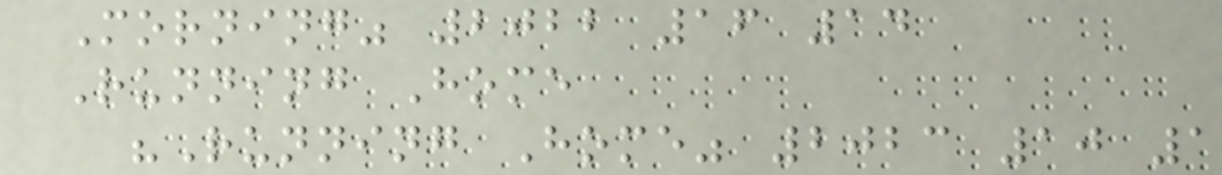Morning" 2022 16 14
Running Home
"Running Home" 2023 10 1
